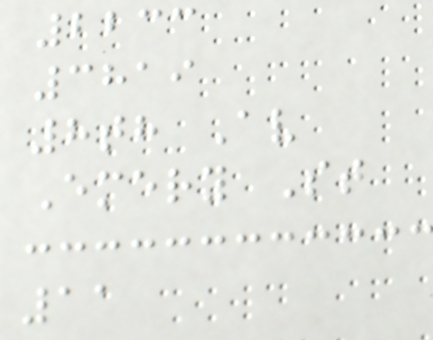2233
3819
8th Av
Emery St
11
